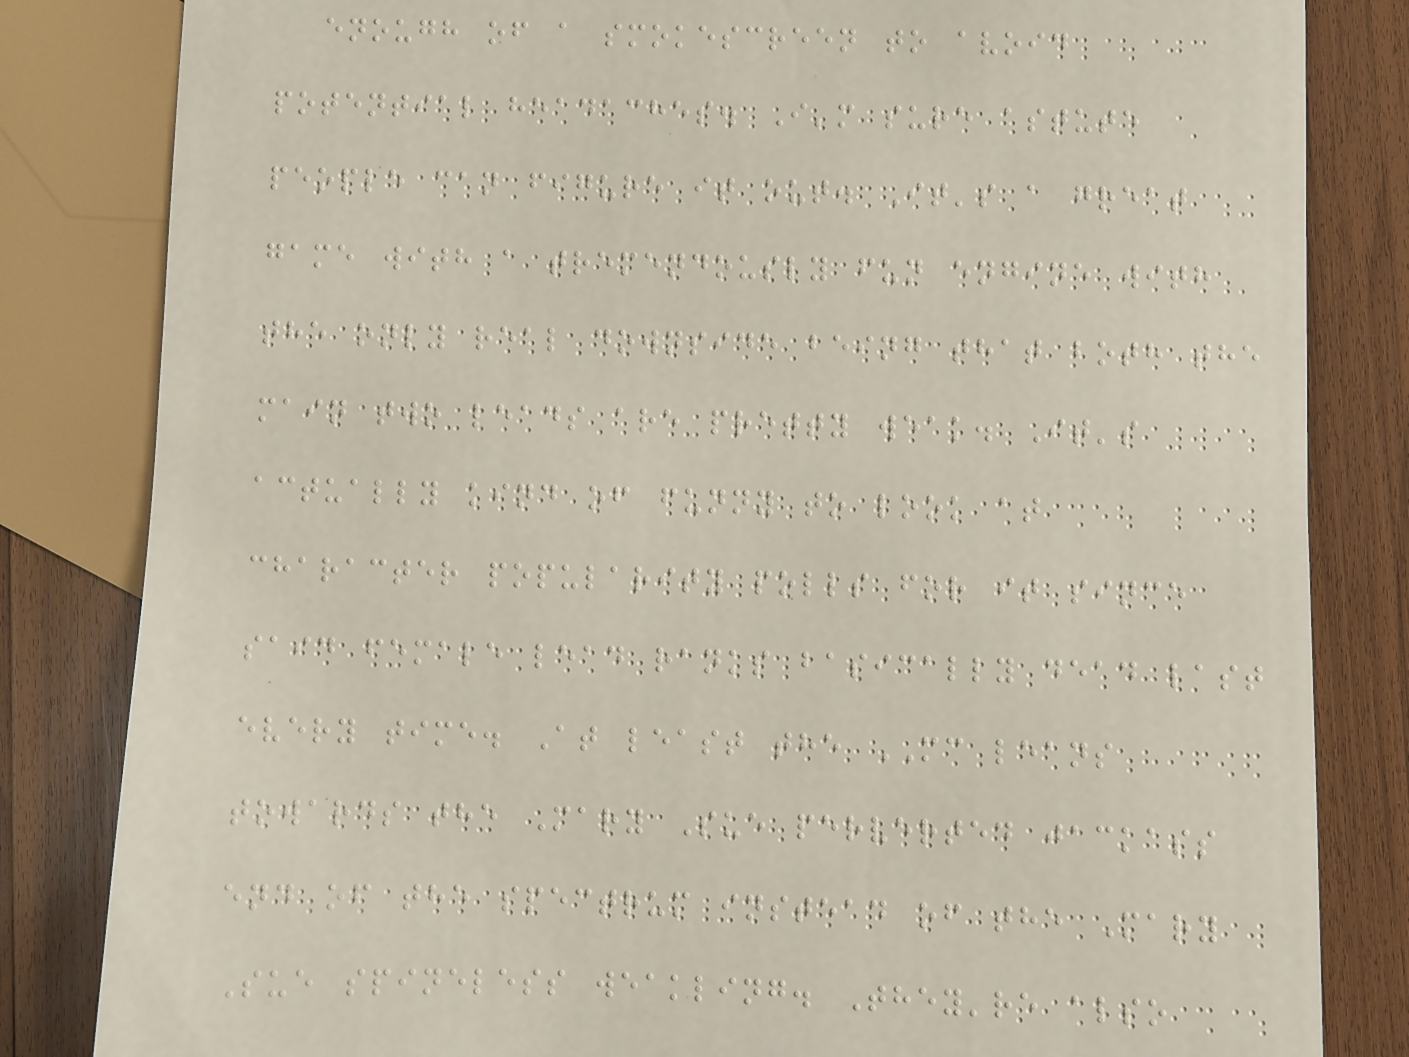enough of a smokescreen to avoid
potential headaches. I'm sure astute
people can figure it out. It's a great
game with a tremendously fun engine with
the only real downside being that both the
main two leads are pretty weak. It's
actually kind of funny to look at
character popularity polls for it since
said female lead ranks basically dead last
every time. At least the MC leans
towards the Mary Sue perverted jackass
end of the spectrum instead of the Mary
Sue spineless weakling. They're also
